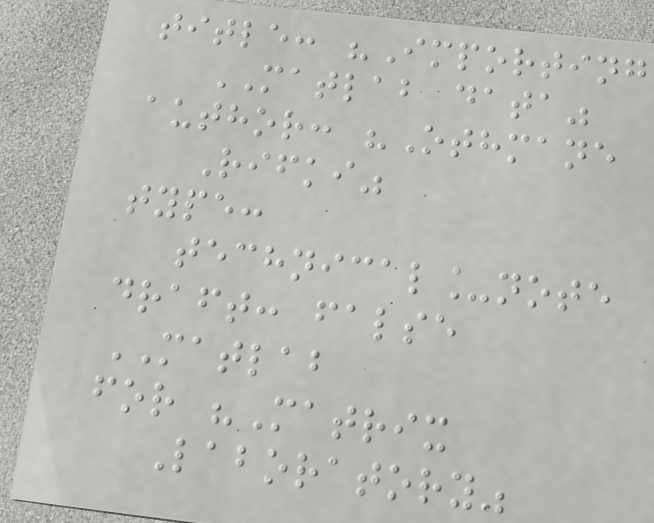title: "Importing
MATLAB data"
author: "Othmane
Rifki"
type:
technical_note
draft: false
MATLAB
for "Matrix
Laboratory"
